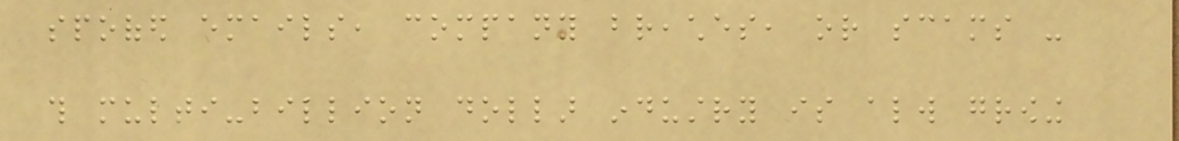spoofed emails, company breaches, or scams -
this multi-billion dollar industry is always growing
